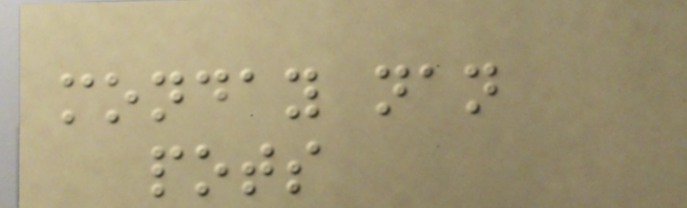monday nan
pots
